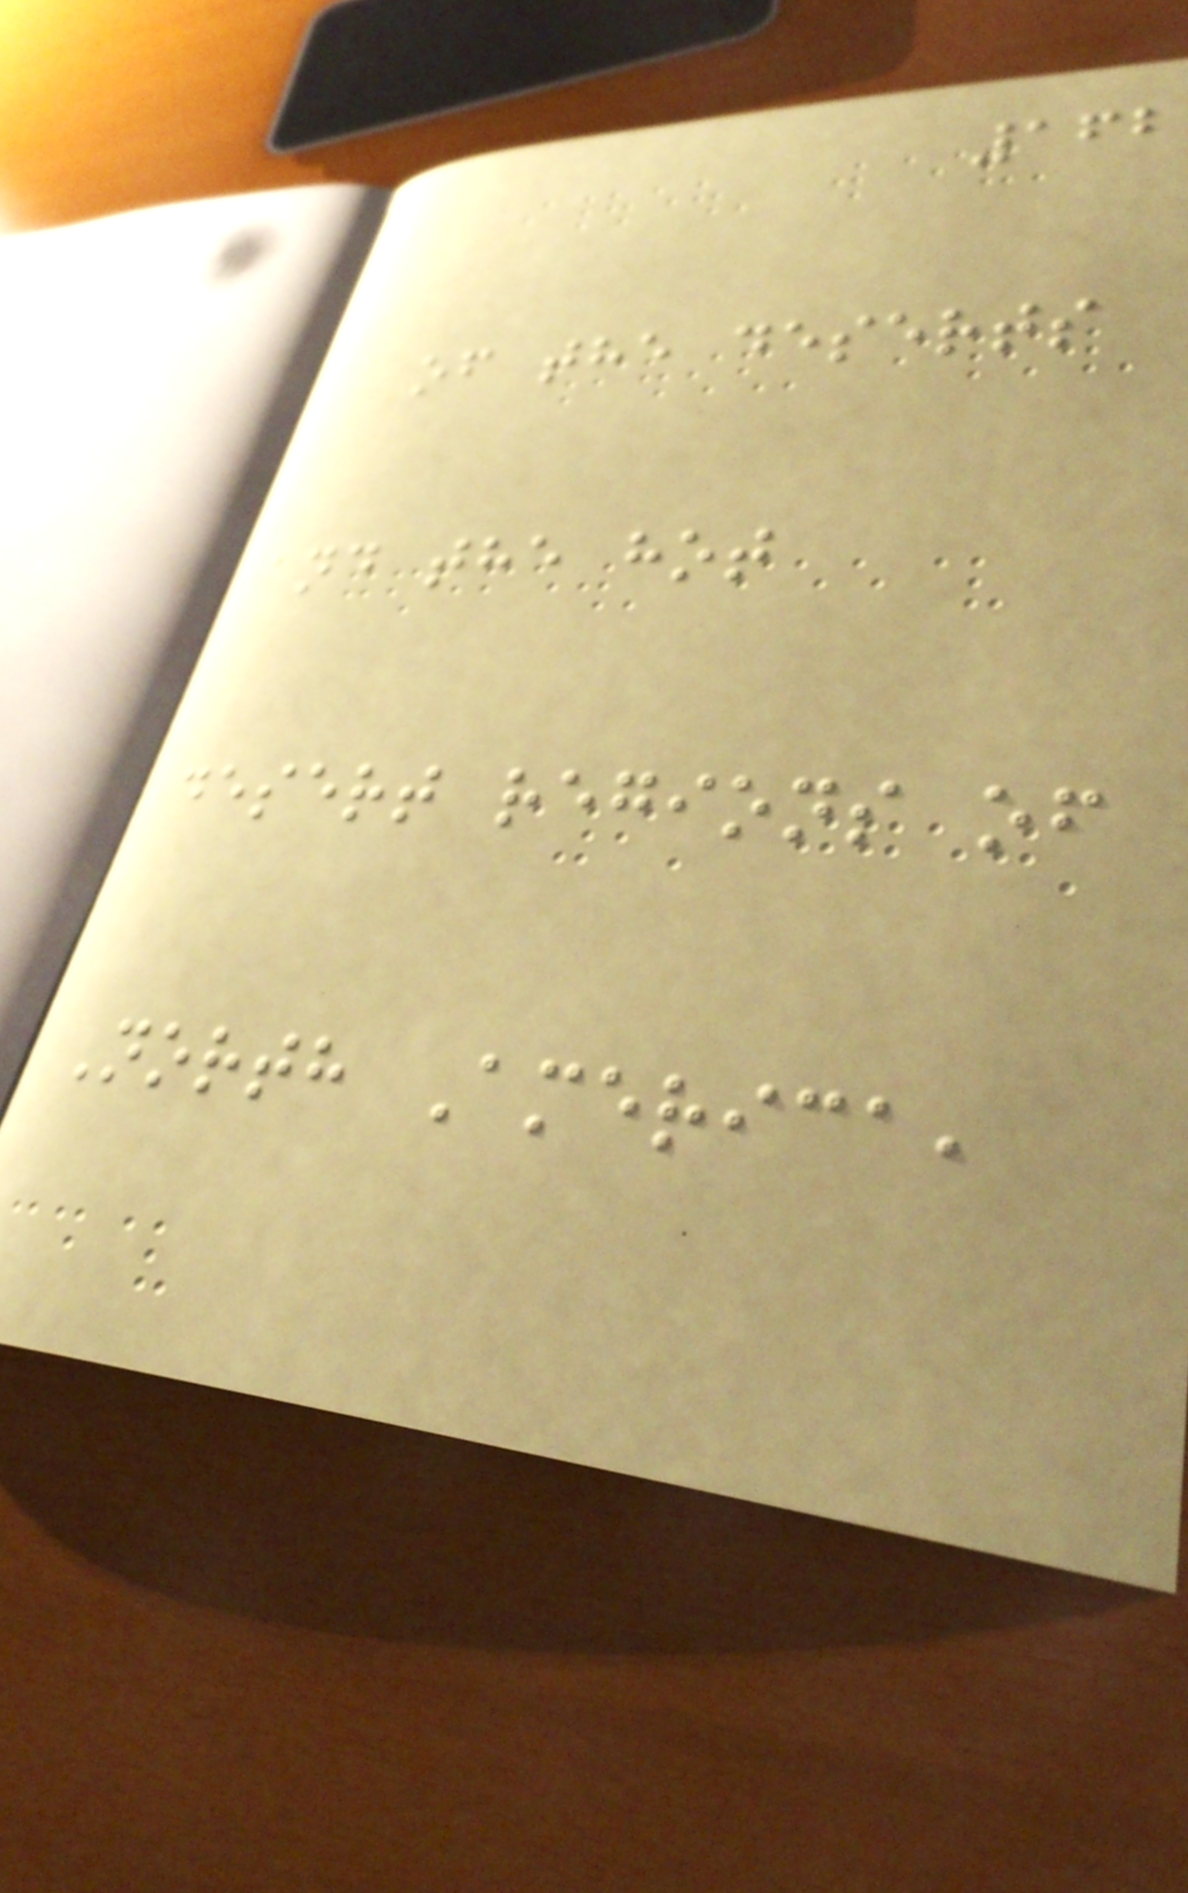162
of the deserts
and the hot
desert regions of
North America,
